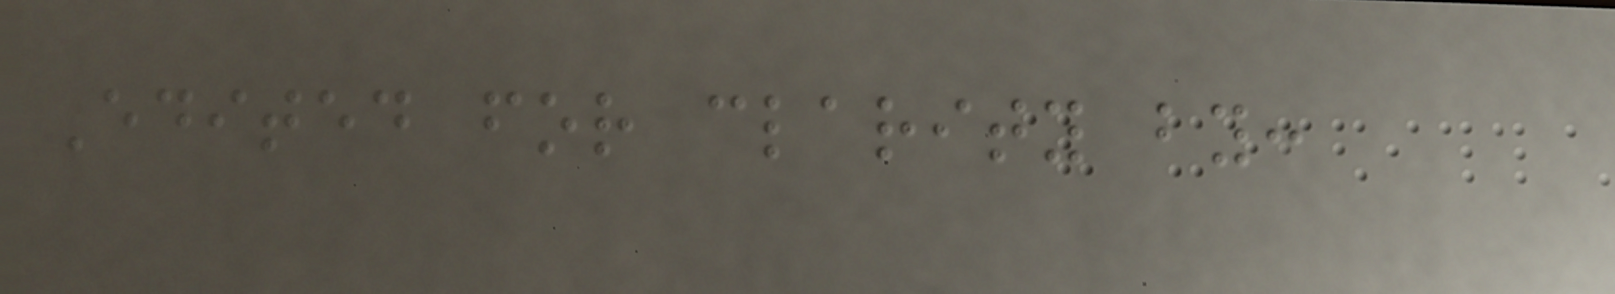Edited for clarity by:
